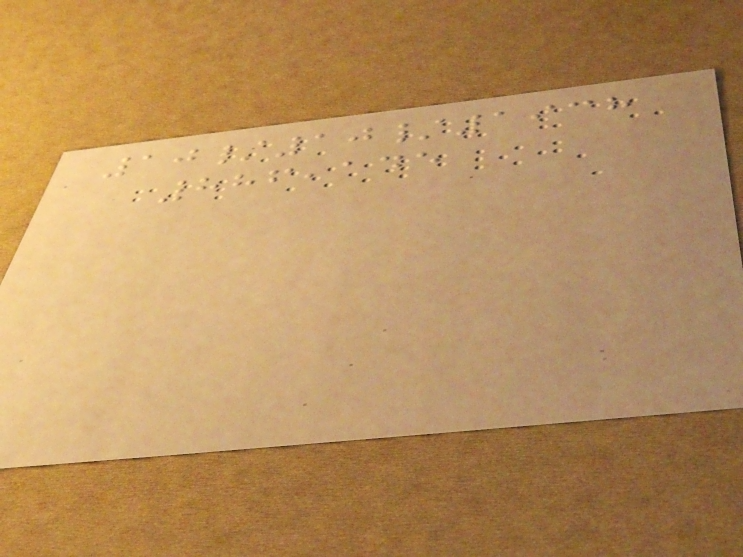10/10/1938
886,145
